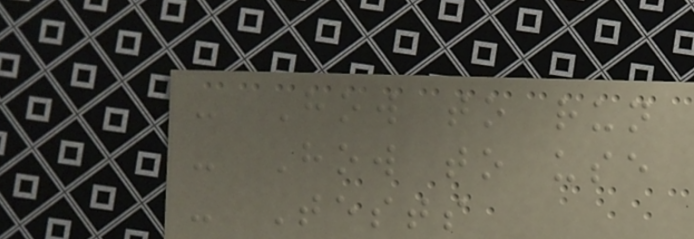- How to run
- How to use
- Tests
